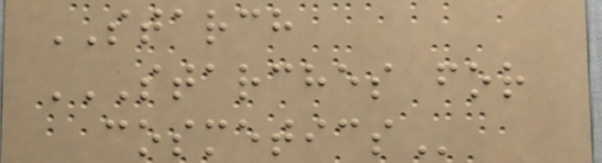STARCH
STARCHES FOR
COSMETICS
